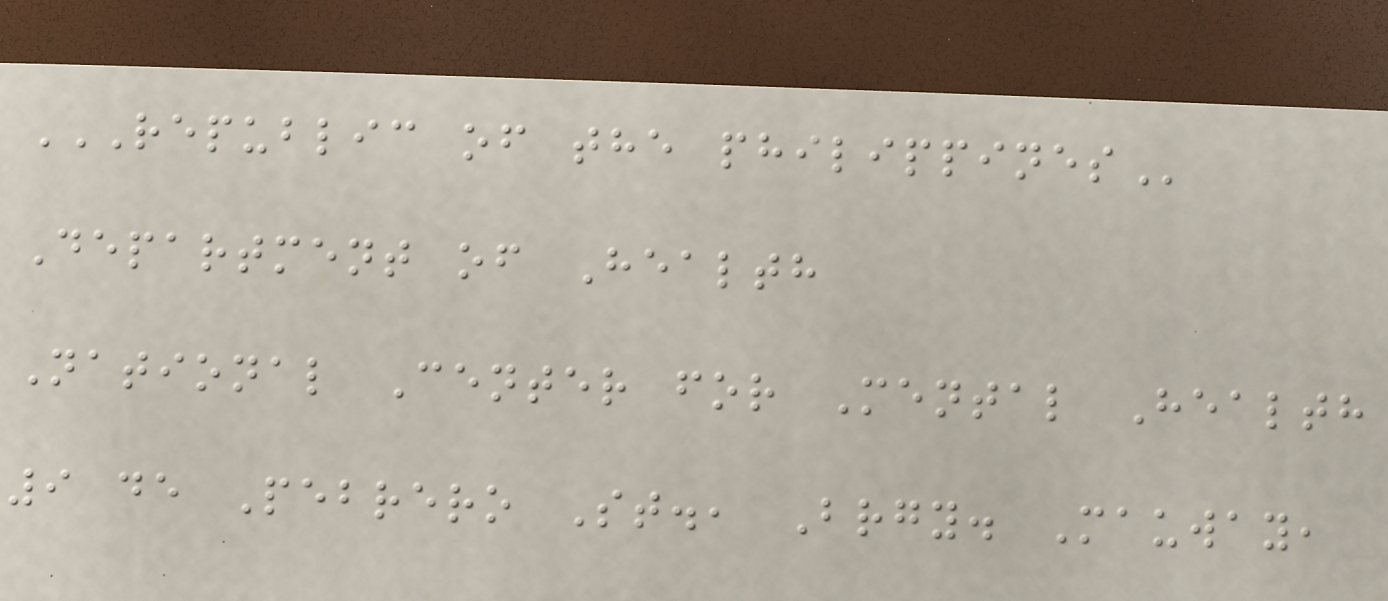REPUBLIC OF THE PHILIPPINES
Department of Health
National Center for Mental Health
9 de Pebrero St., Brgy. Mauway,
